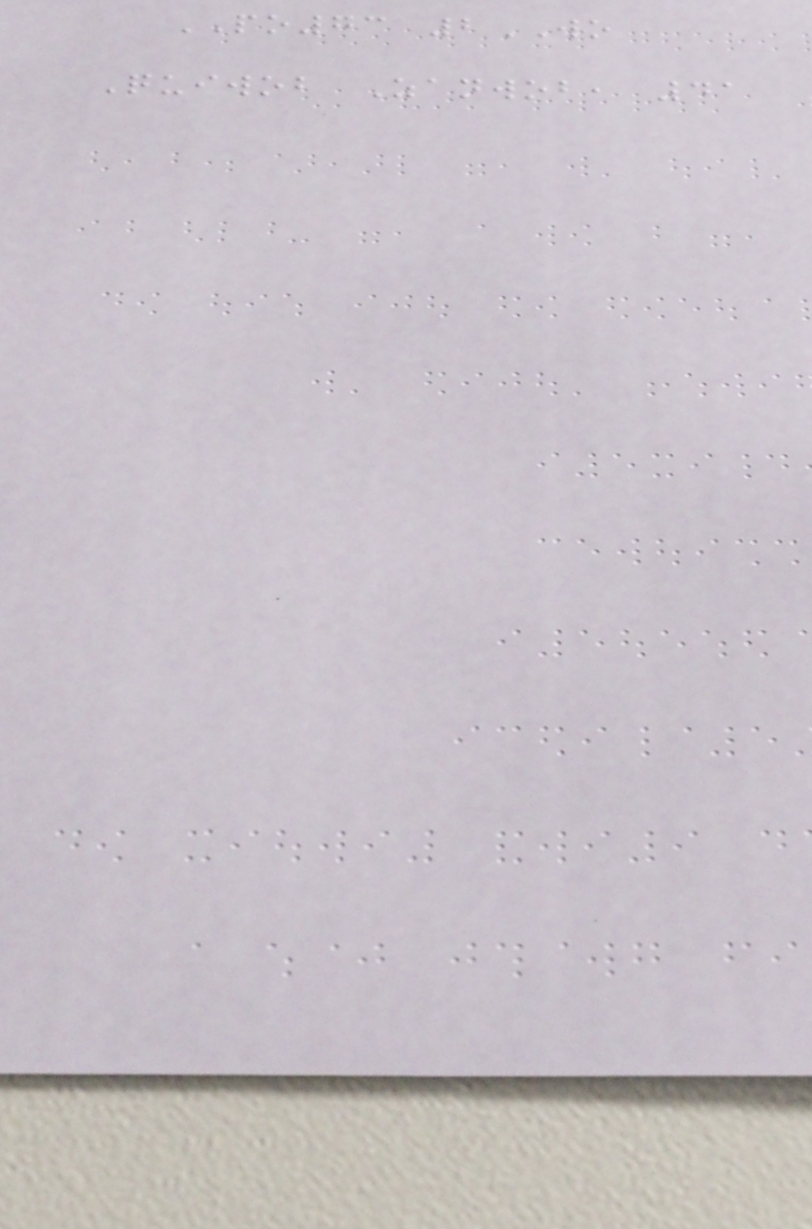PO73 2WO
Quiwob Zanwob, 41
